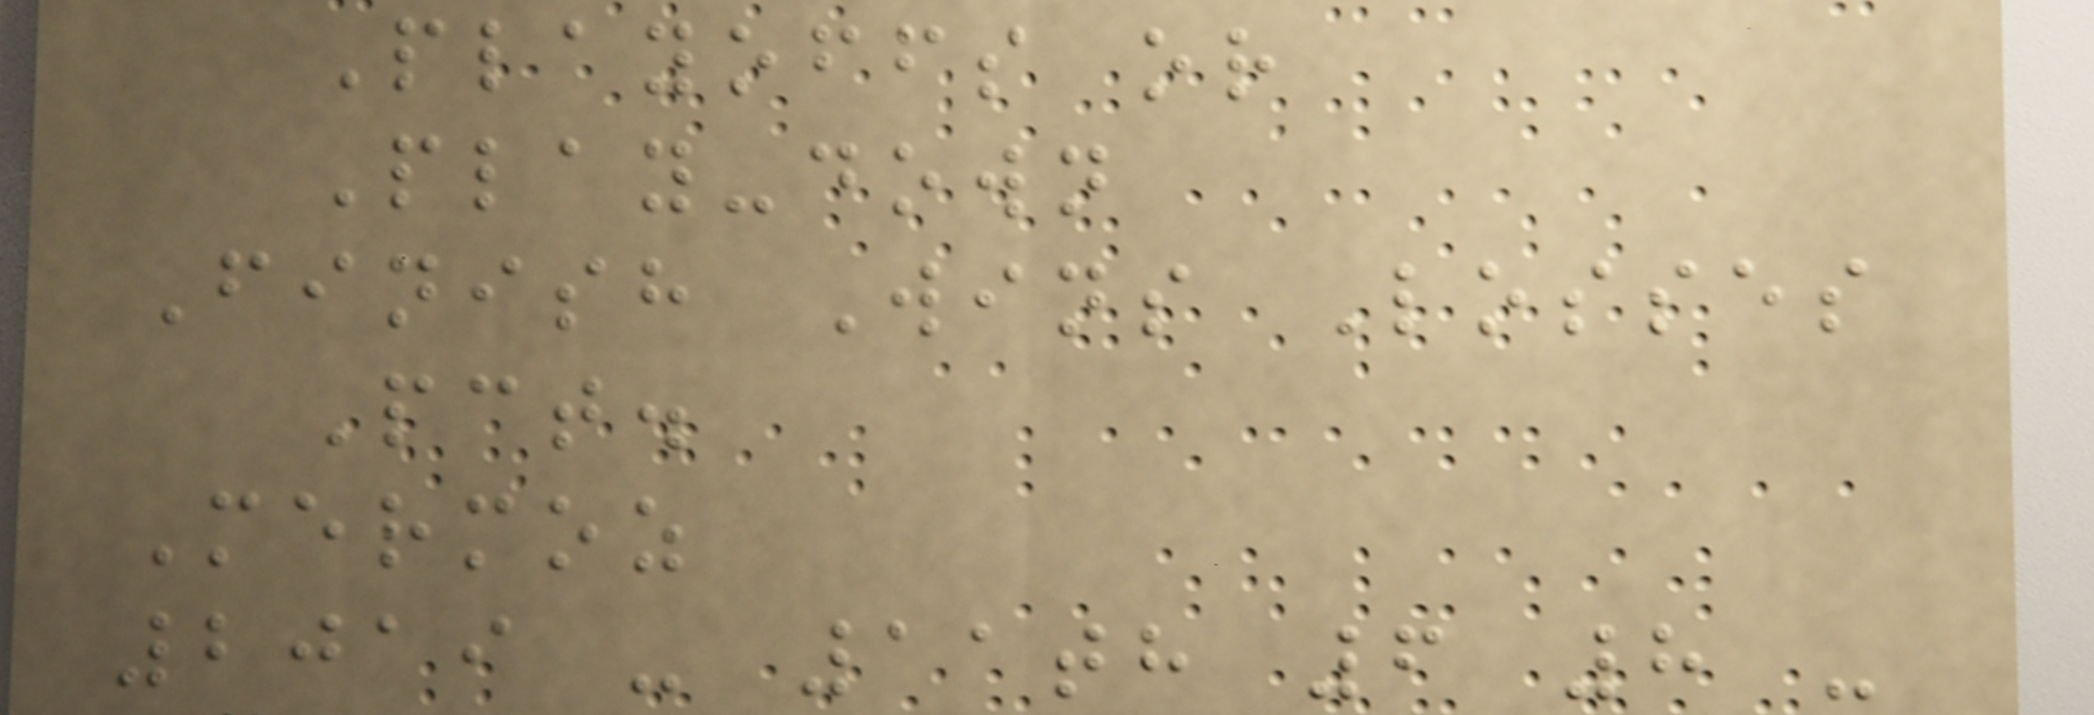Playoffs or
Play-down
Finish Wins Losses
Pct.
Mermoz
2019 - 11th 6 8 -
